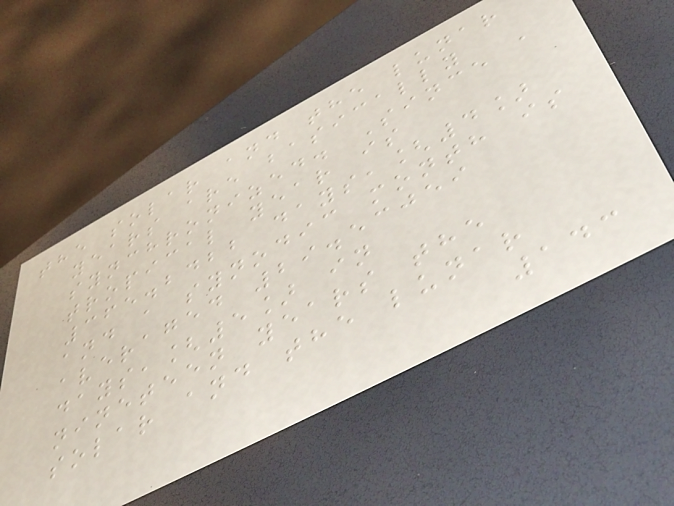the solar and the lunar
years are basically
synchronized. Since a
tropical year is
365.2422 days,[4]
and a synodic month is
averaged 29.53059
days,[5] in
nineteen years the
solar and the lunar
143
